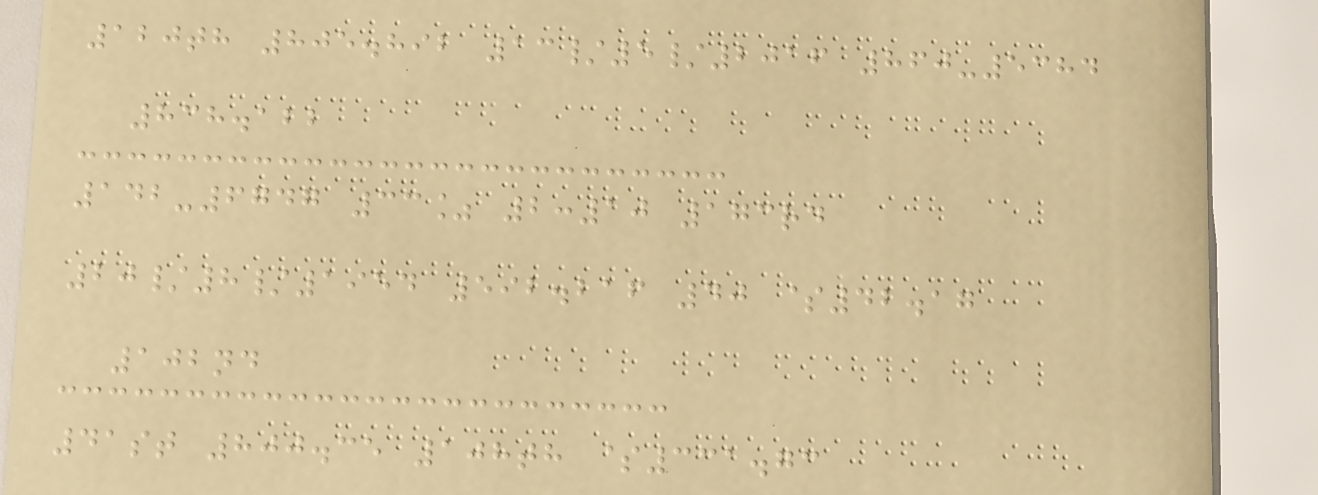120th 805.892 13/5/2016 860-5384
838.122
142-6747 33% 2:10 173rd
20/8/1954 592.216 40 $42.17
102nd
41st 800.35 108th $331.73
